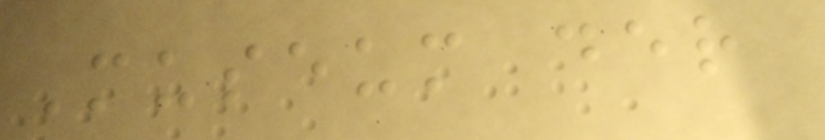Museum der
